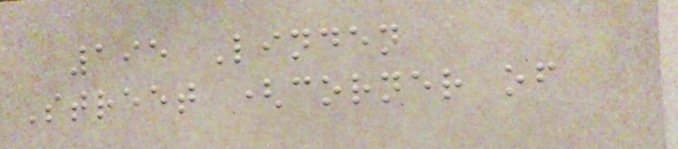195 Linden
Street (corner of
